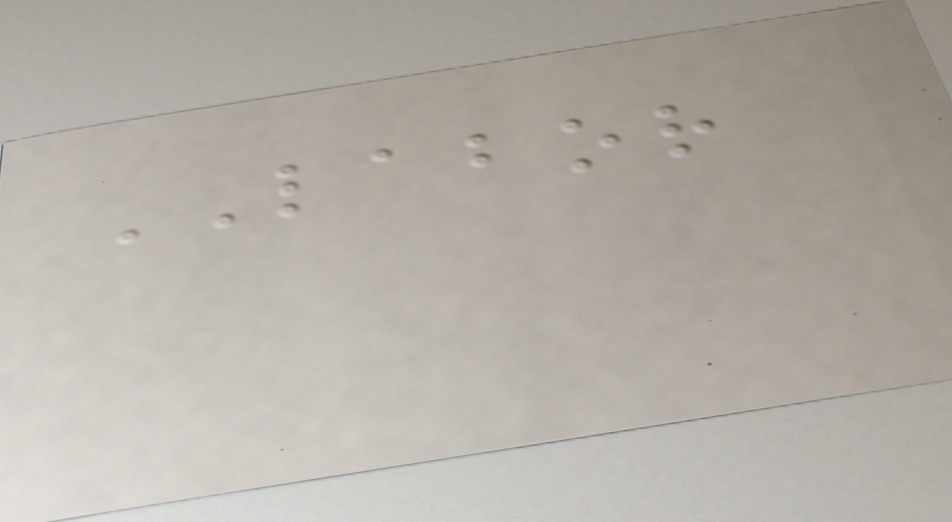LABOR
